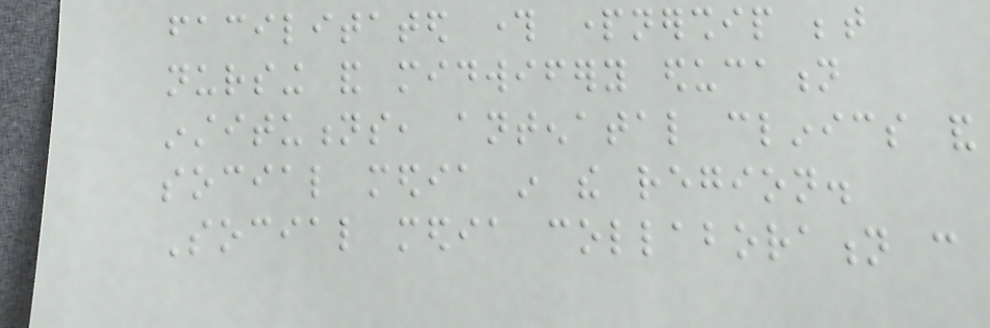facilitated through partnership between
nursing and midwifery education
institutions, antenatal clinics and
social media in the region.
Social media collaboration can
